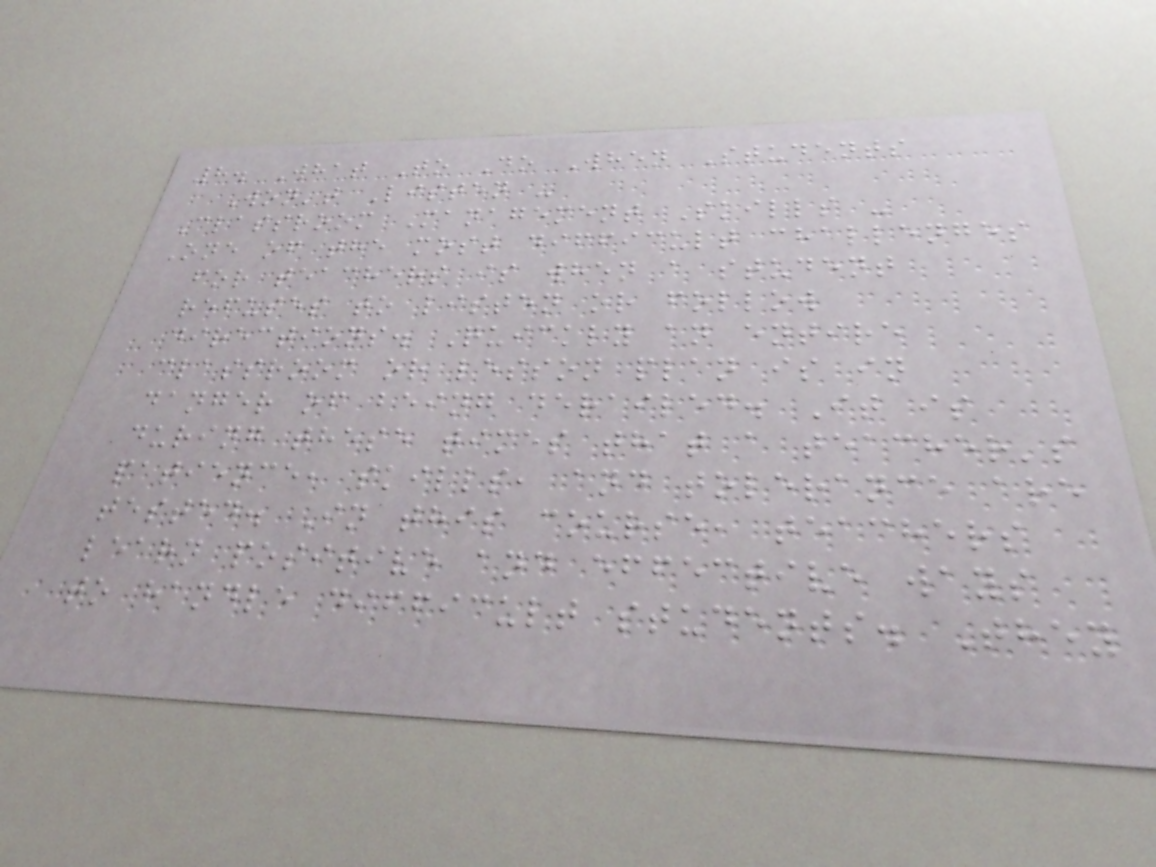8. What To Do When Students
Won't Listen -
Classroom Management Skills -
One of the most difficult challenges
for teachers is when a student
refuses to listen or follow
directions. Quickly an entire
classroom or lesson plan is in
danger of being derailed. It is
during these times that a teacher's
patience, skills, and tolerance are
tested. In this course, teachers
learn positive and effective ways
to handle difficult students. They
